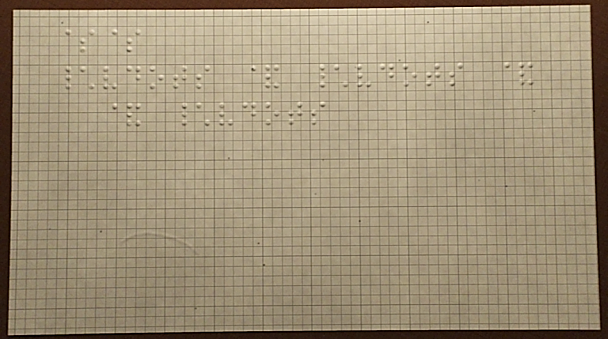$$
\vdots & \vdots &
& \vdots
